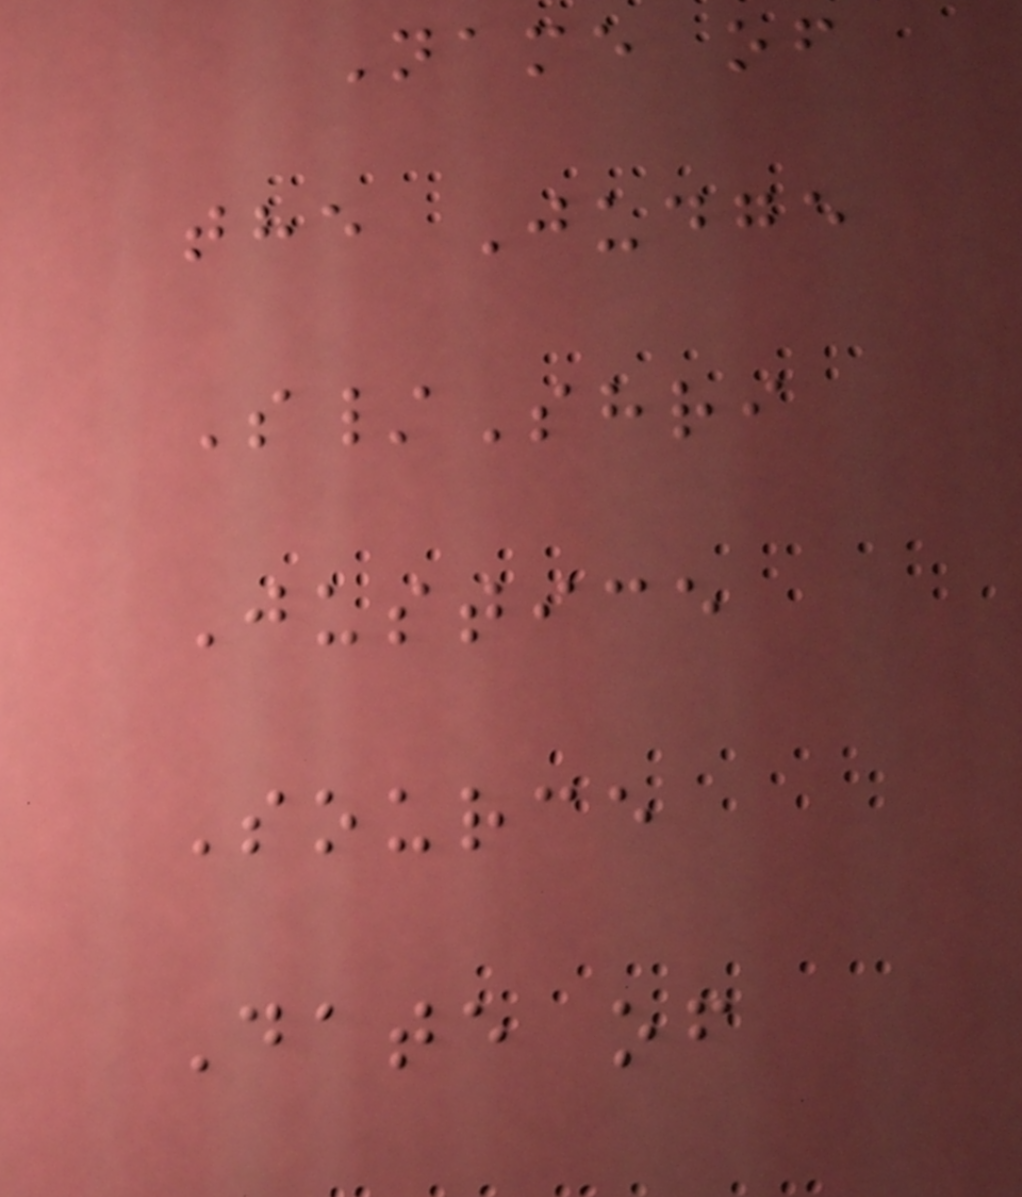Name of
the Judge
S/Shri
Justice
Source
Date of
